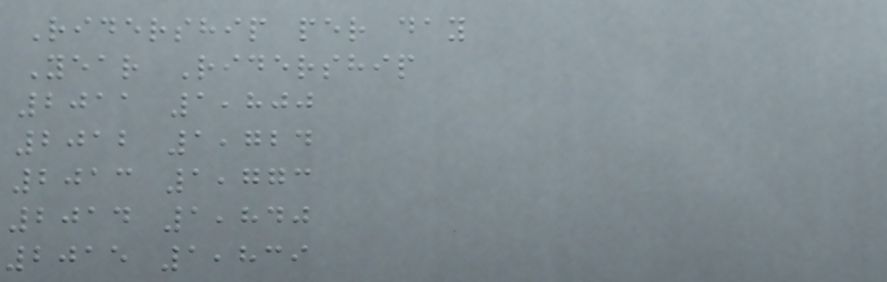Ridership per day
Year Ridership
2011 1,800
2012 1,724
2013 1,773
2014 1,840
2015 1,839
